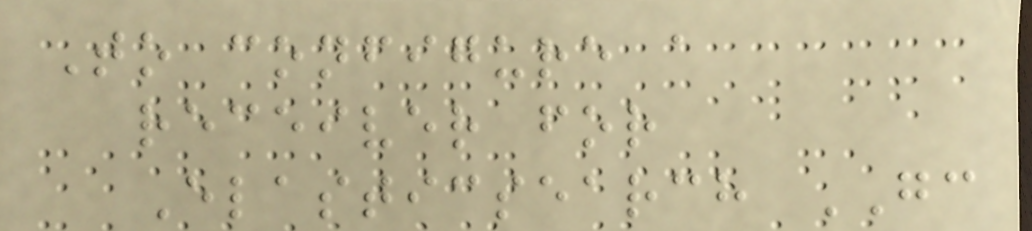To configure a
receiver for
Elasticsearch GC
